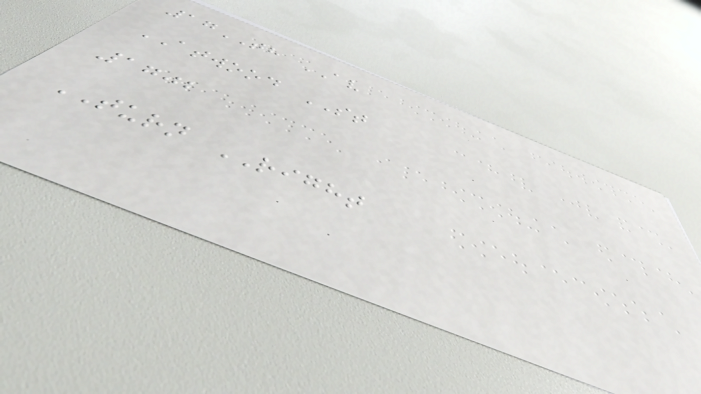17TH AV
ATWOOD ST
1702
TURN RIGHT
